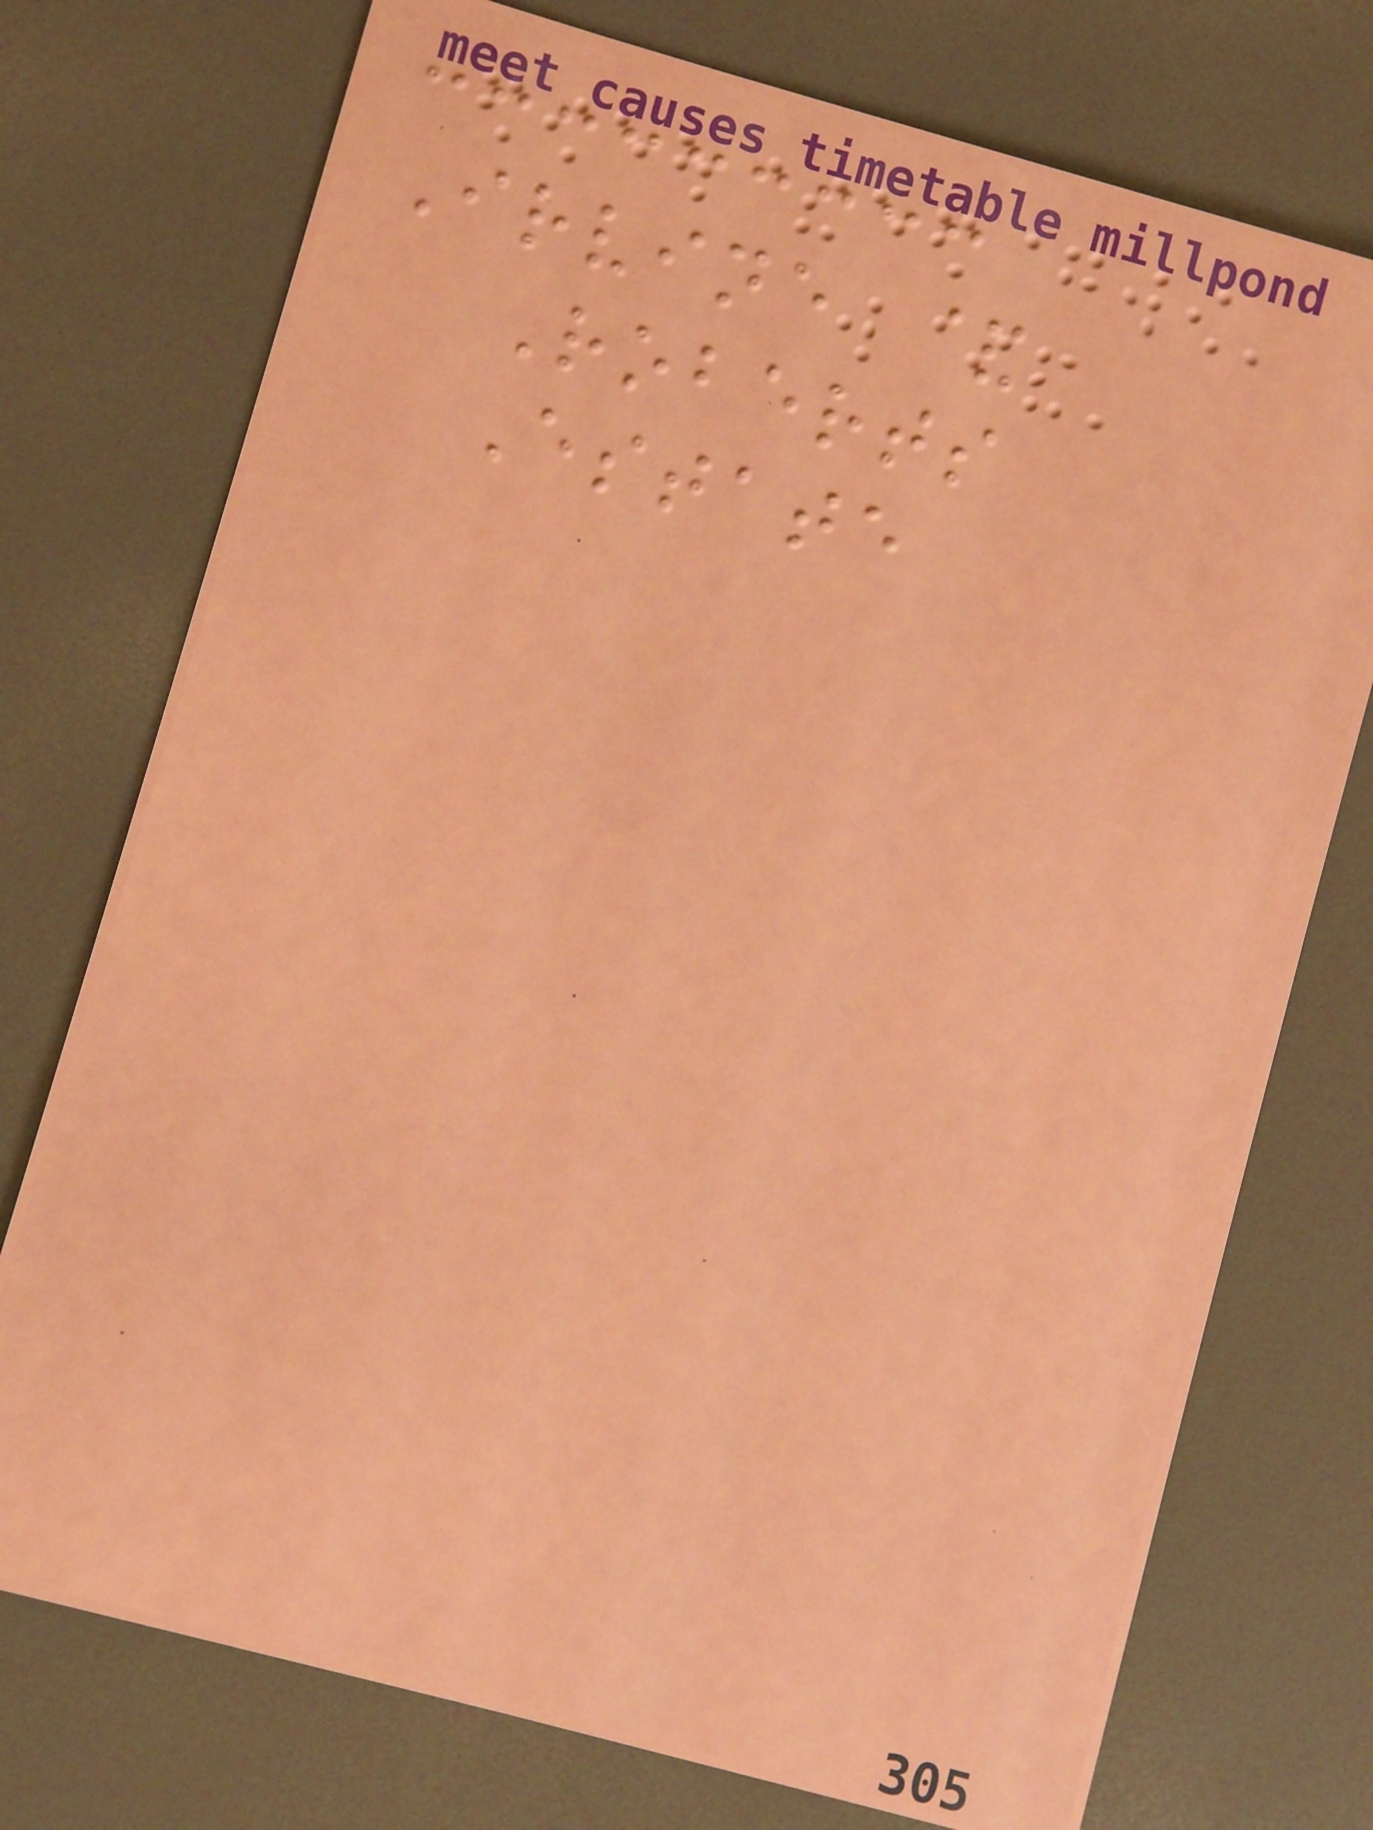Irvine &
Roberts
Estate
